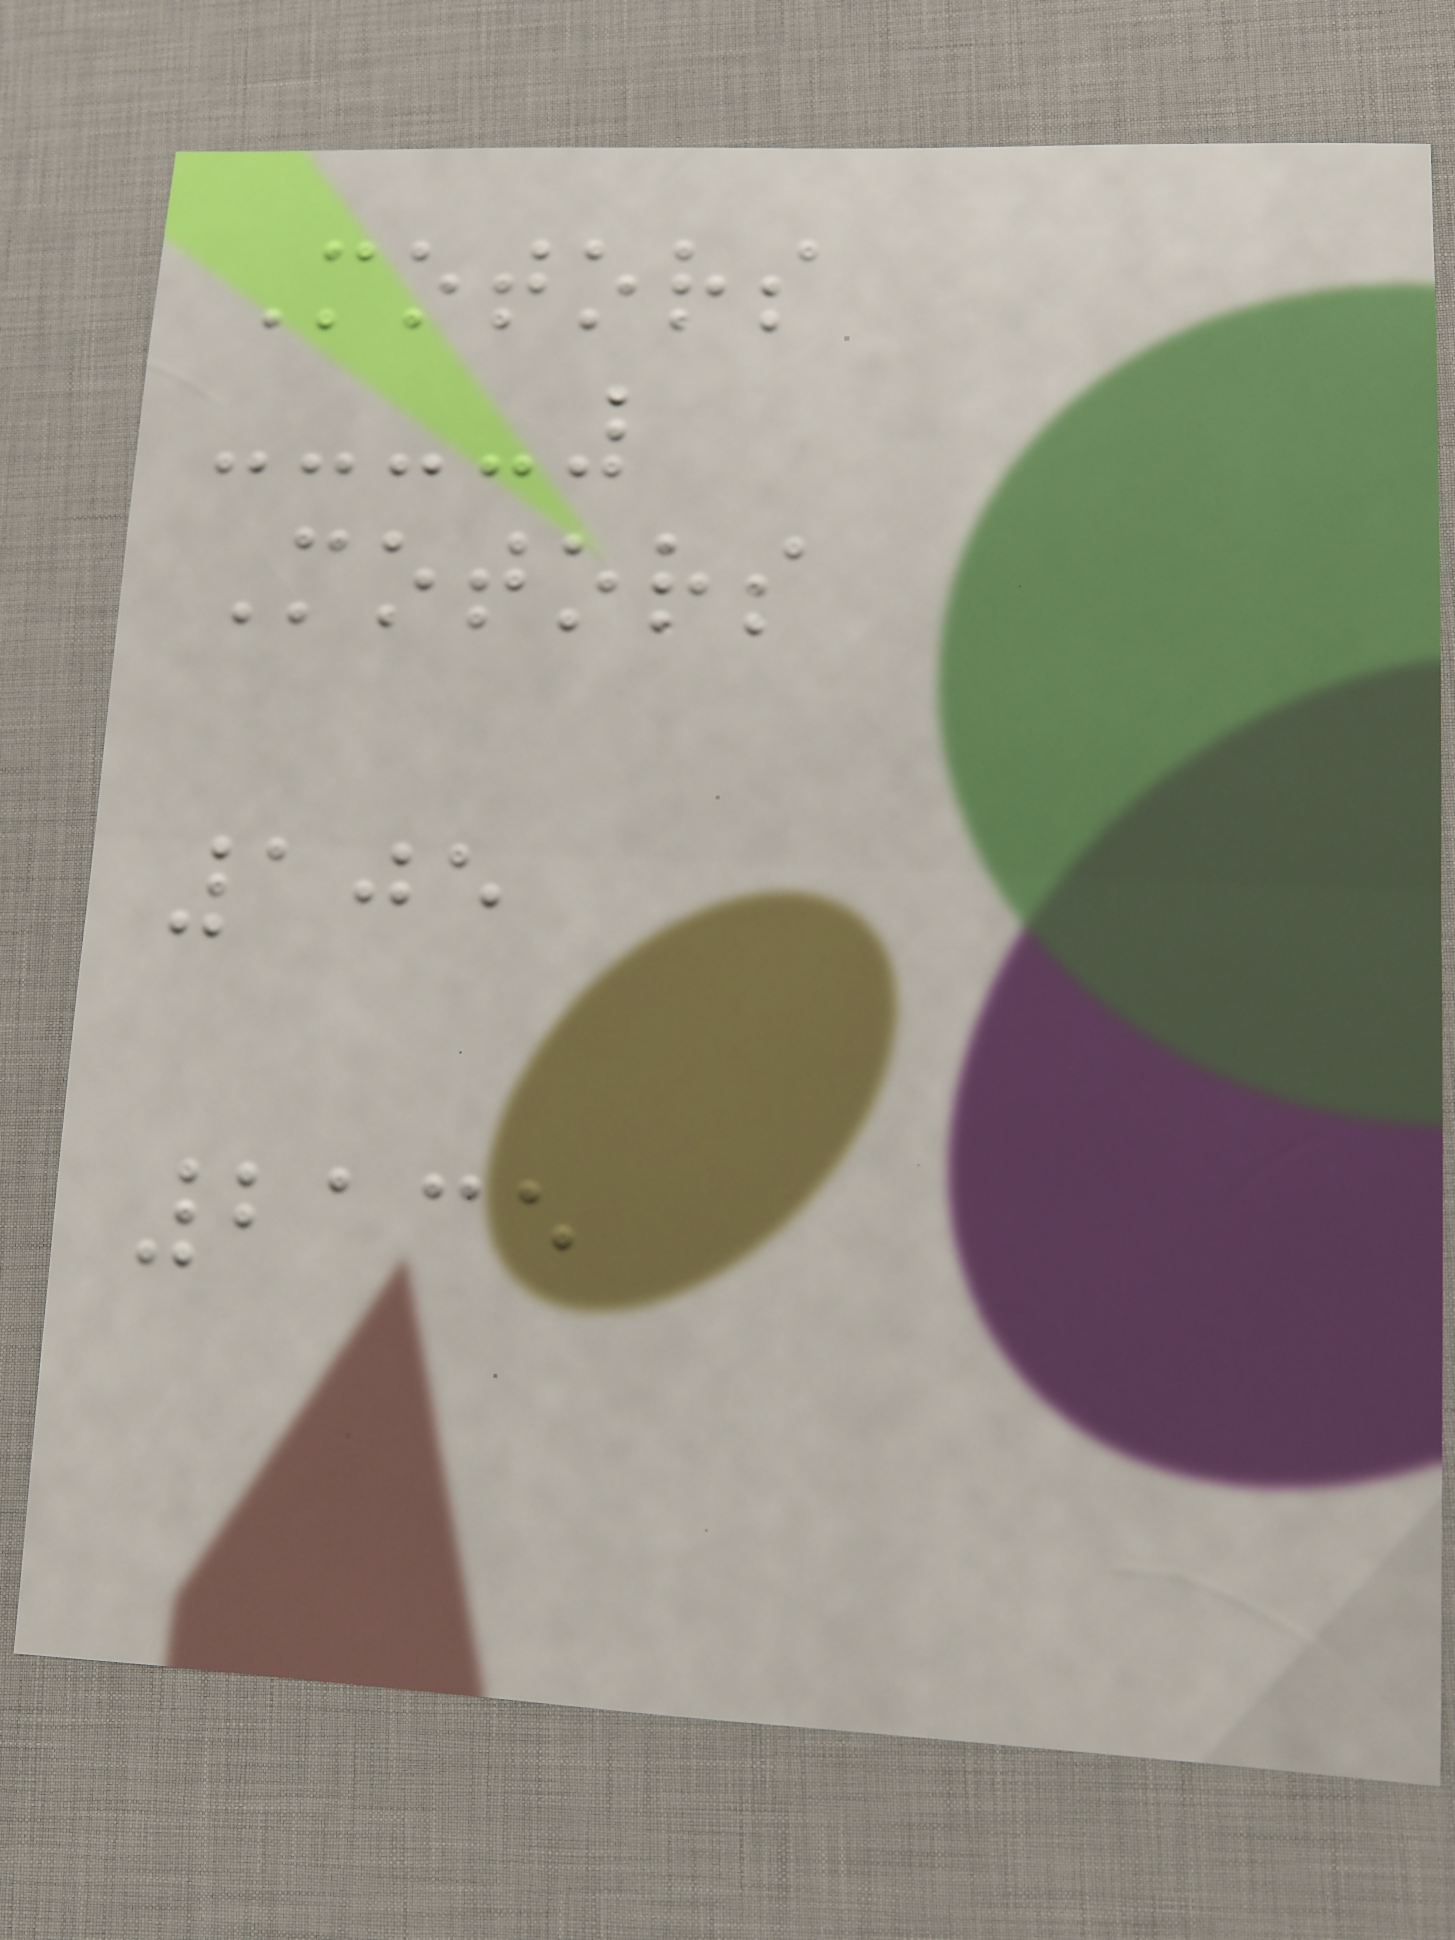Motors
Motors
105
2135
